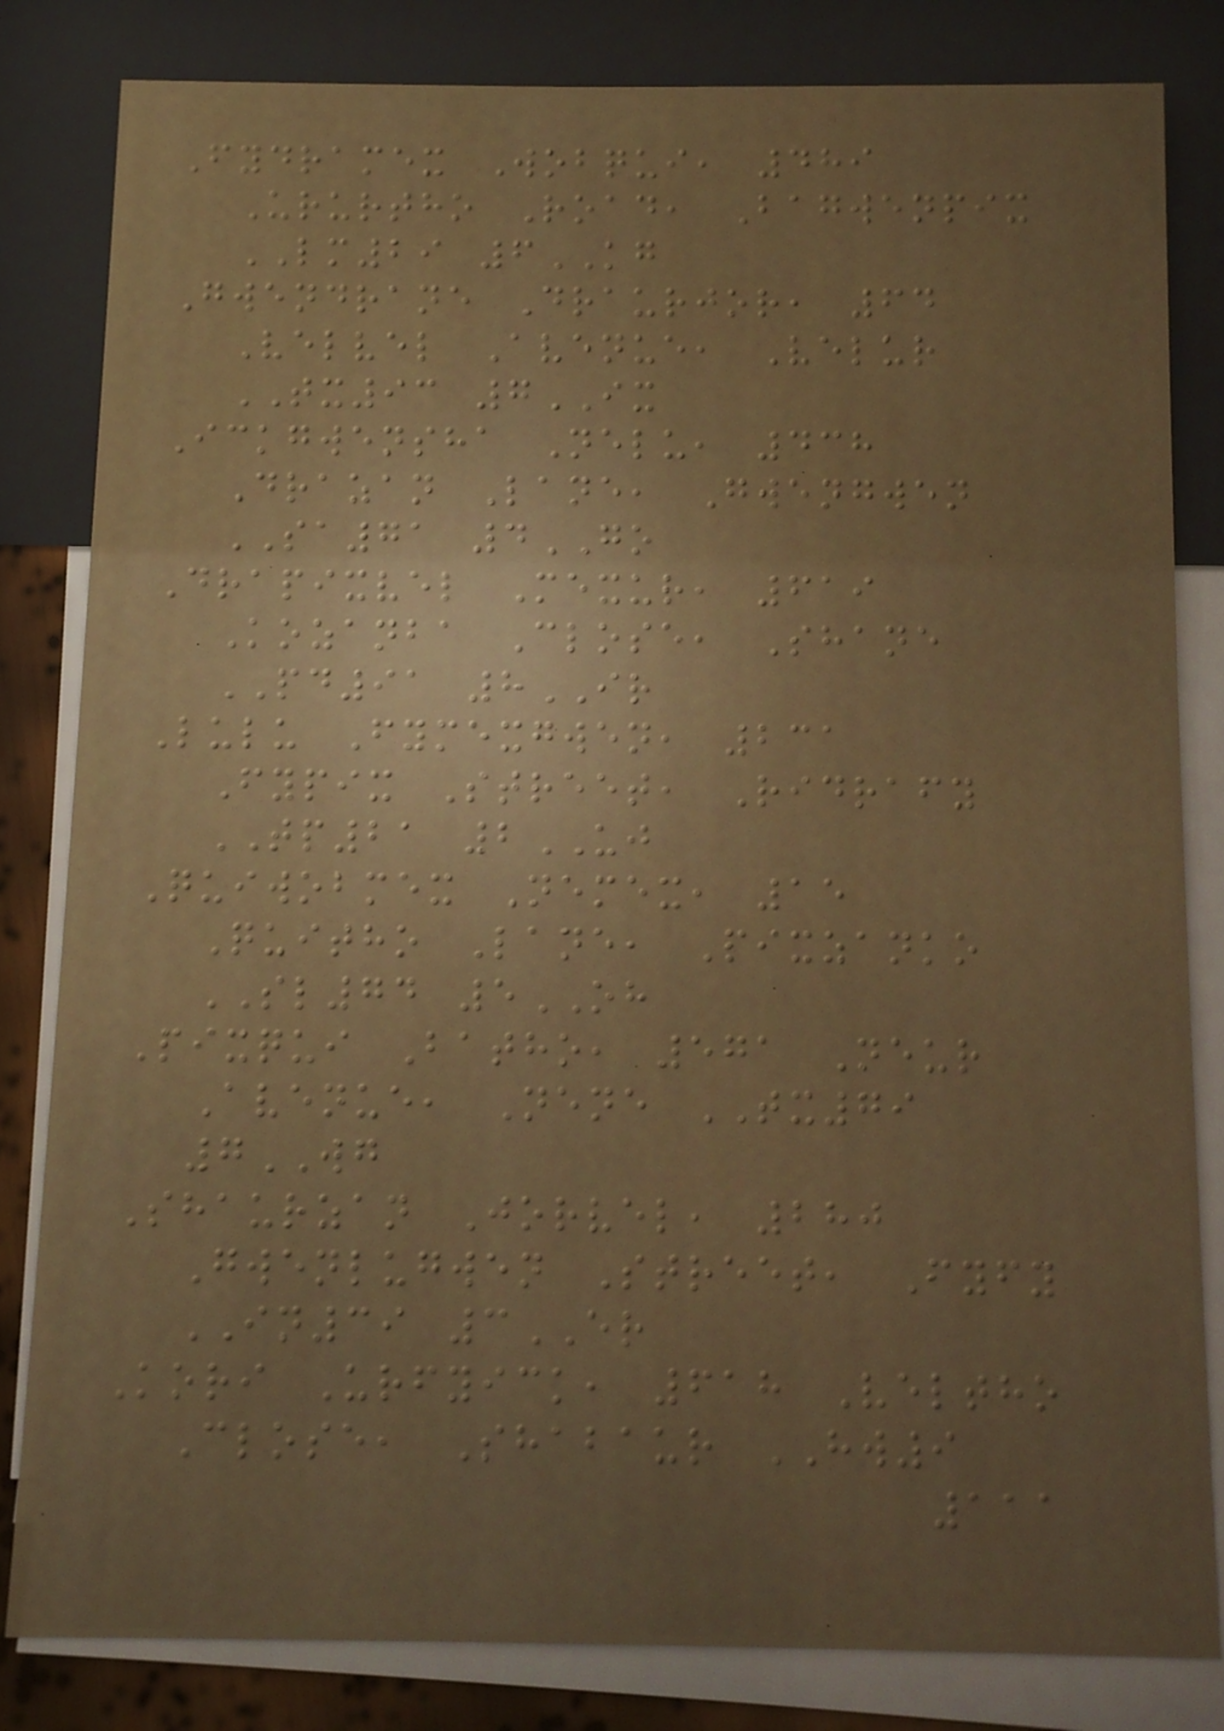Fydramex Wobqui, 489
Ururtho Road, Bagwenpix
LM29 6KG
Gwendrane Draurjor, 64
Velvel Avenue, Velur
TX93 7IX
Ickgwensha Nelu, 438
Drazan Lane, Gwengwen
SA71 4GO
Drapixvel Mexur, 619
Kozanba Close, Shane
PD91 8IR
Lulu Fymexgwen, 231
Fypix Street, Ridrafy
TP21 2UJ
Quiwobmex Nemex, 15
Quitho Lane, Pixzanko
SL74 5OH
Pixqui Batho, 571 Neur
Avenue, Nene TX79
7WG
Shaurzan Jorvel, 280
Gwenlugwen Street, Fyfy
IN39 3ER
Kori Urfyick, 618 Veltho
Close, Shabaur HW9
111
